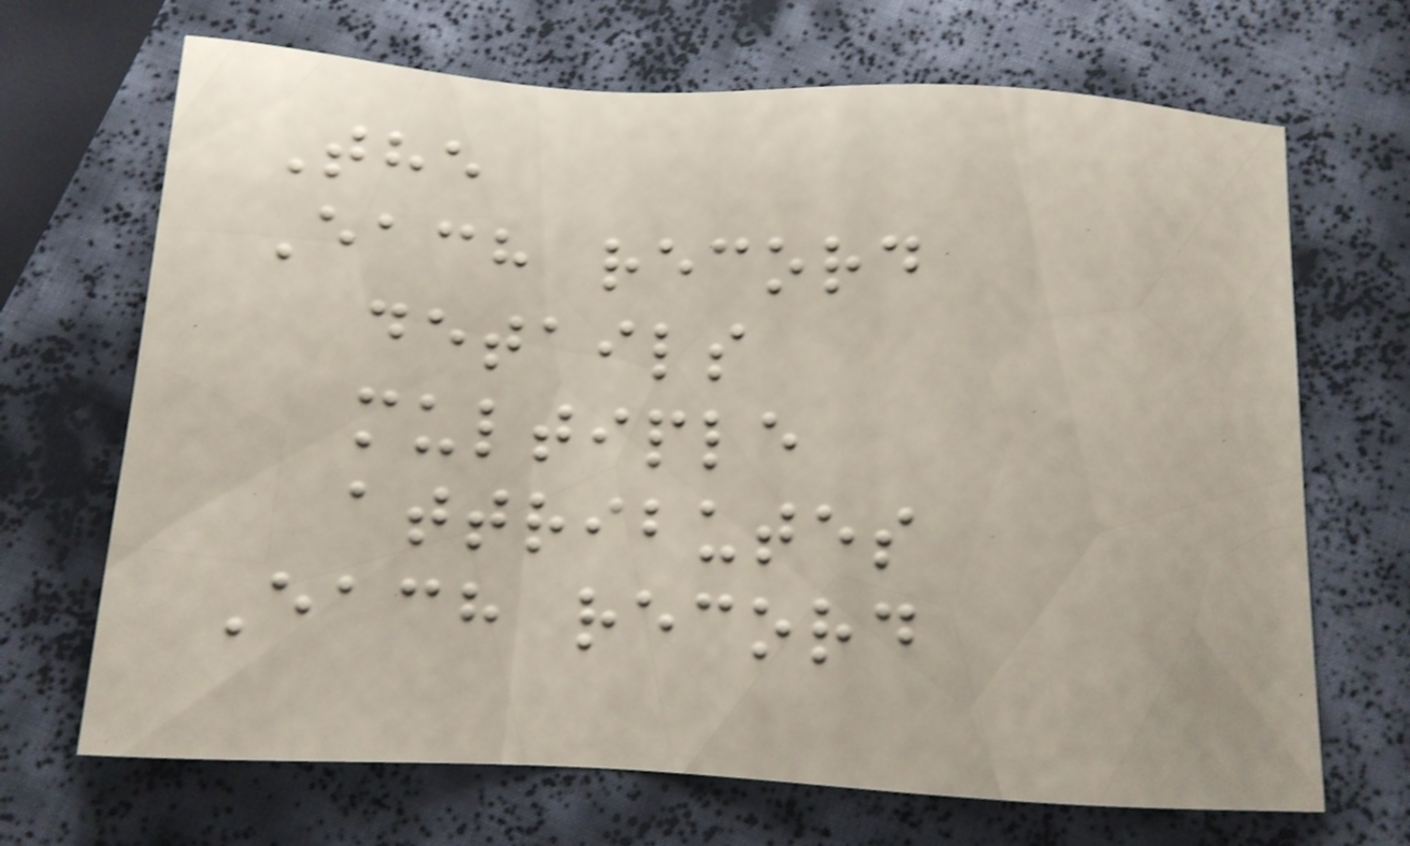The
Each record
details
multiple
attributes
Each record
